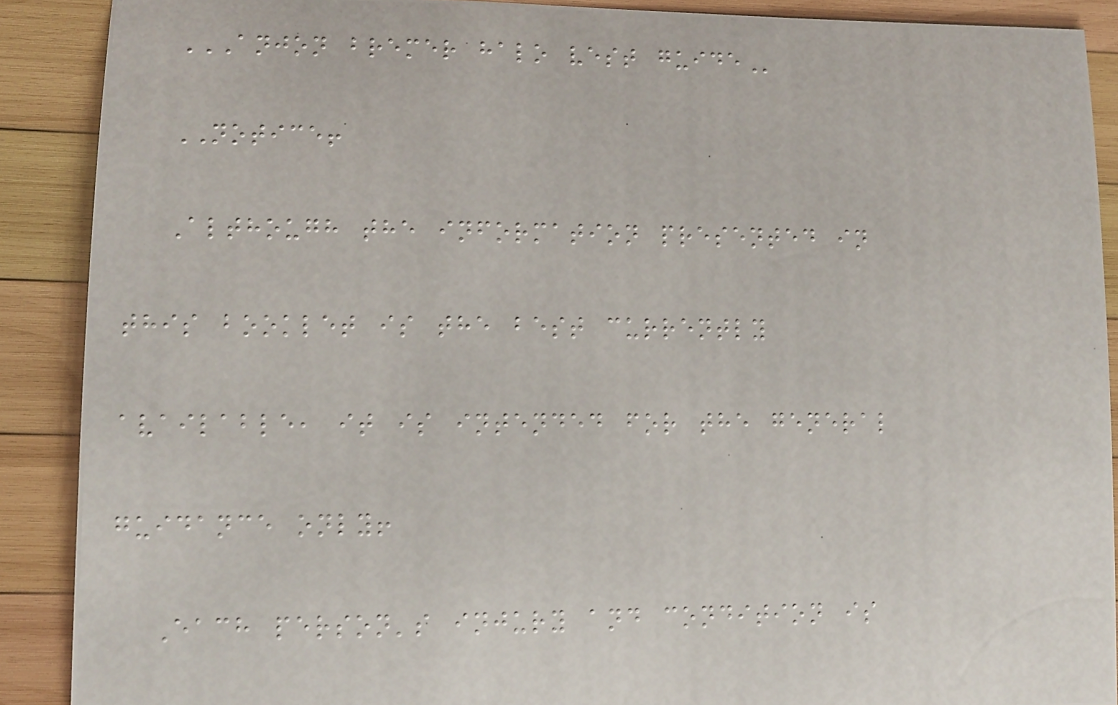ANJON BREMER HALO VEST GUIDE
NOTICE!
Although the information presented in
this booklet is the best currently
available, it is intended for the general
guidance only!
Each person's injury and condition is
